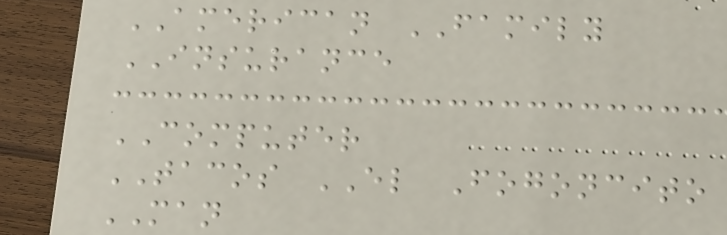AMERICAN FAMILY
INSURANCE
COMPUTER
TACOS EL Fogoncito
MAN
